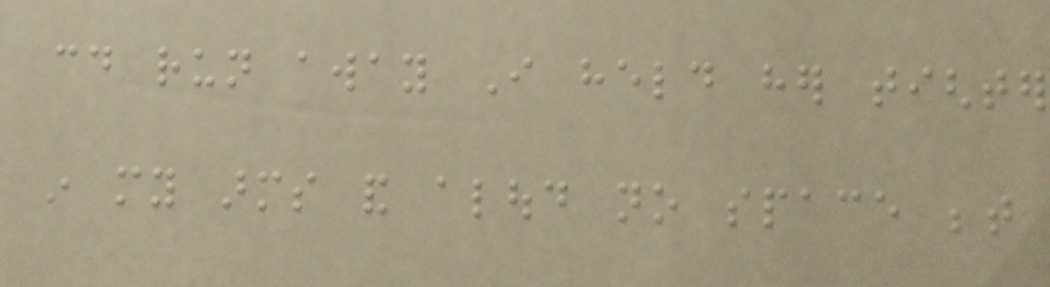could run away I held her tighter
in my arms and aloud no space between
